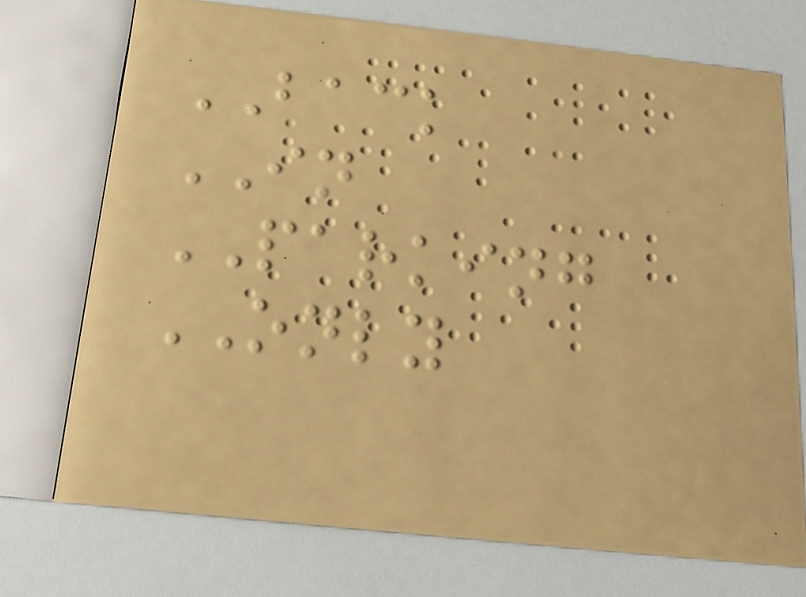BACK
IN
PARKING
ONLY
